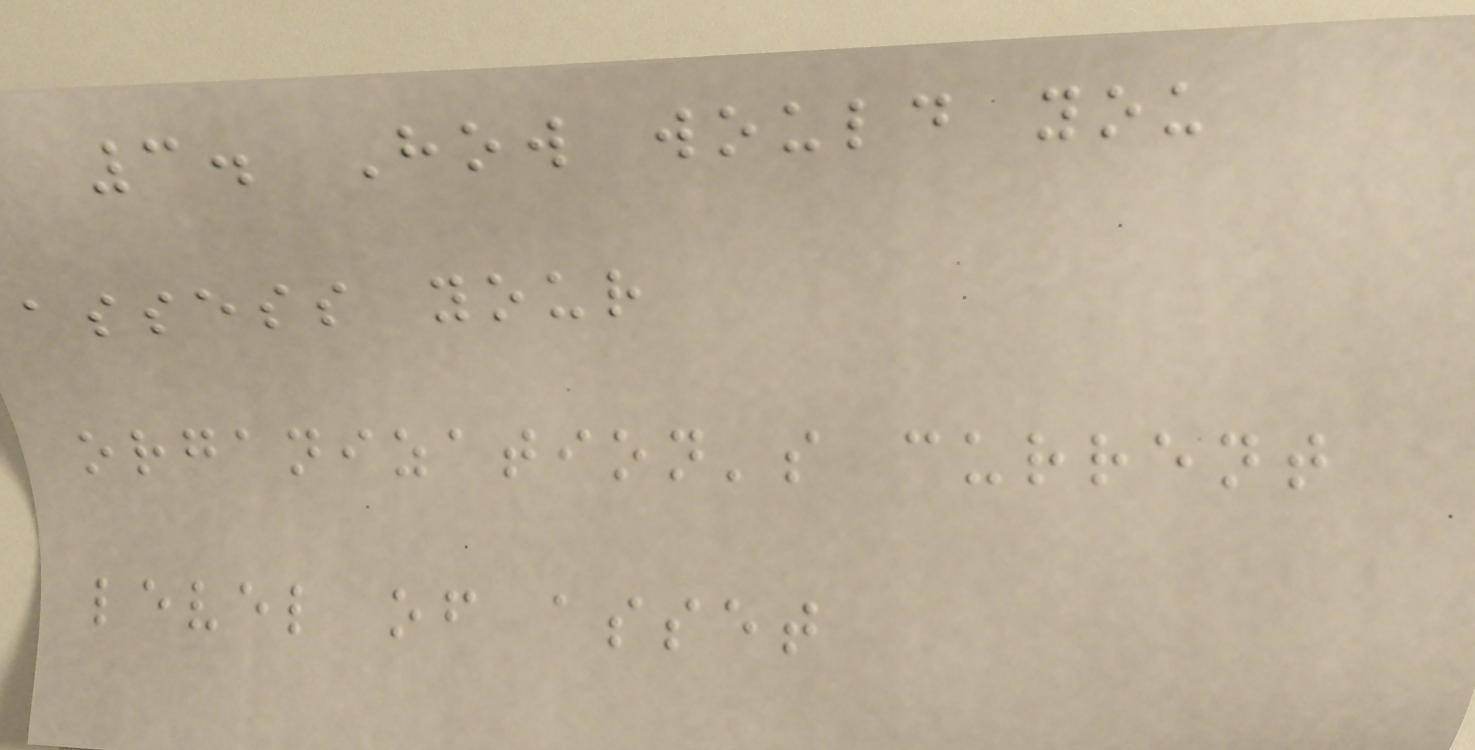3. How would you
assess your
organization's current
level of asset
